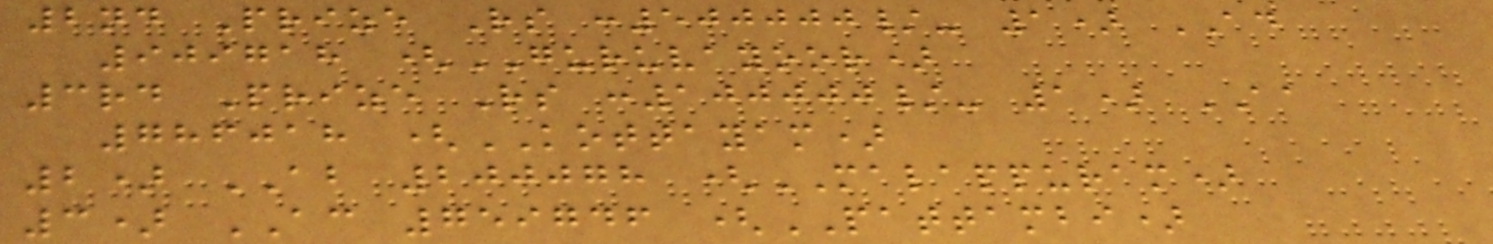2nd Prize Rs :500000/- 1) AD
909718 (GURUVAYOOR)
3rd Prize Rs :100000/- 1) AA
786018 (KOTTAYAM)
2) AB 200078 (MALAPPURAM)
3) AC 759746 (PATTAMBI)
